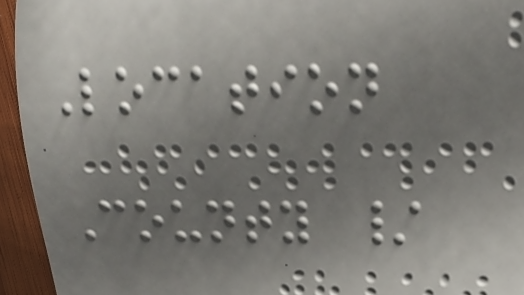Location
County /
